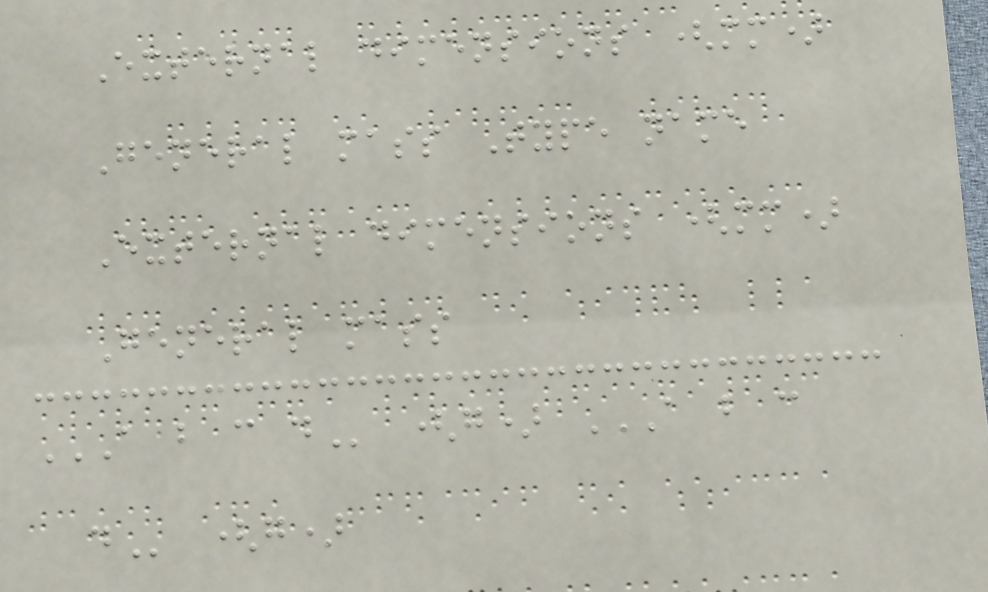External dimensions (mm)
General mass Type name
External dimensions (mm)
General mass
A B C D (g) A B C
D (g)
